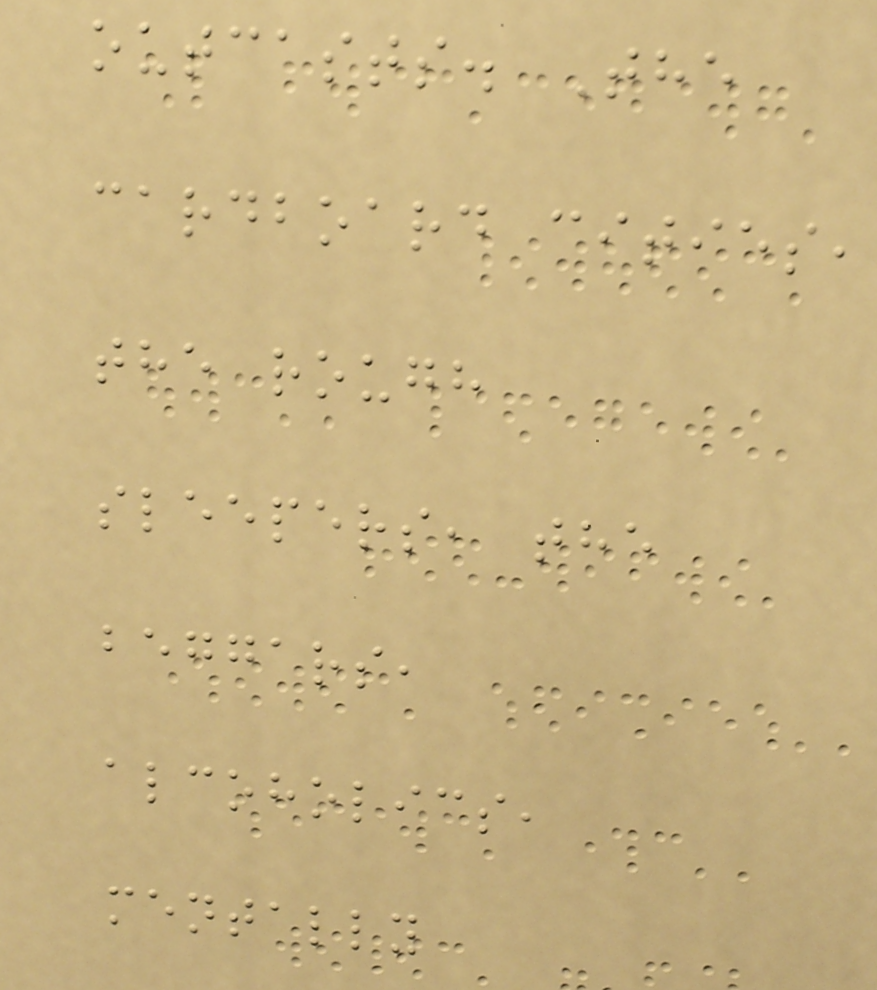outcasts. The
cardboard cities,
the rough
sleepers, the
beggars,
alcoholics,
mentally
